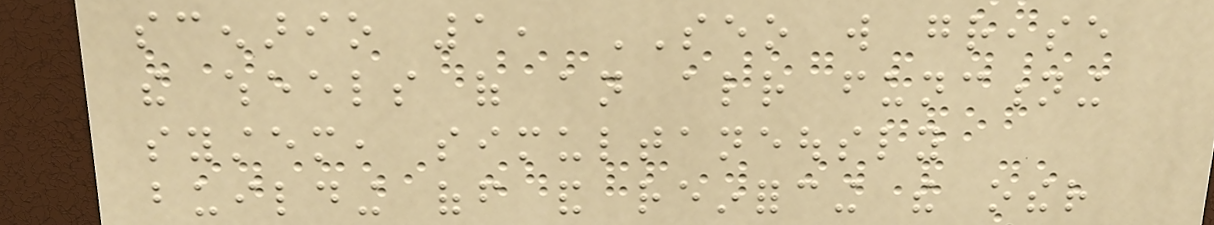scenario 1, SEO will grease
the wheels of an already functioning
system, simultaneously
building off and reinforcing the other
